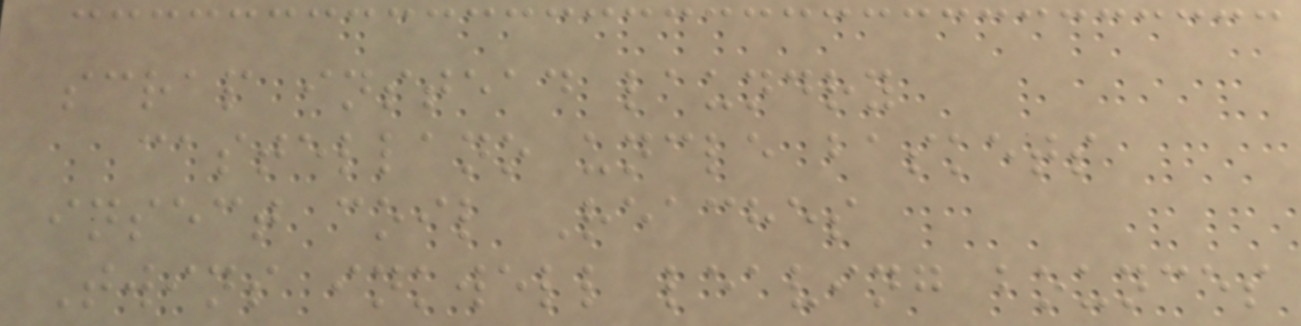scrap instead laundry
castellano uncle baskets
insect coil Reaches
Twins inkwell leaving bounces
